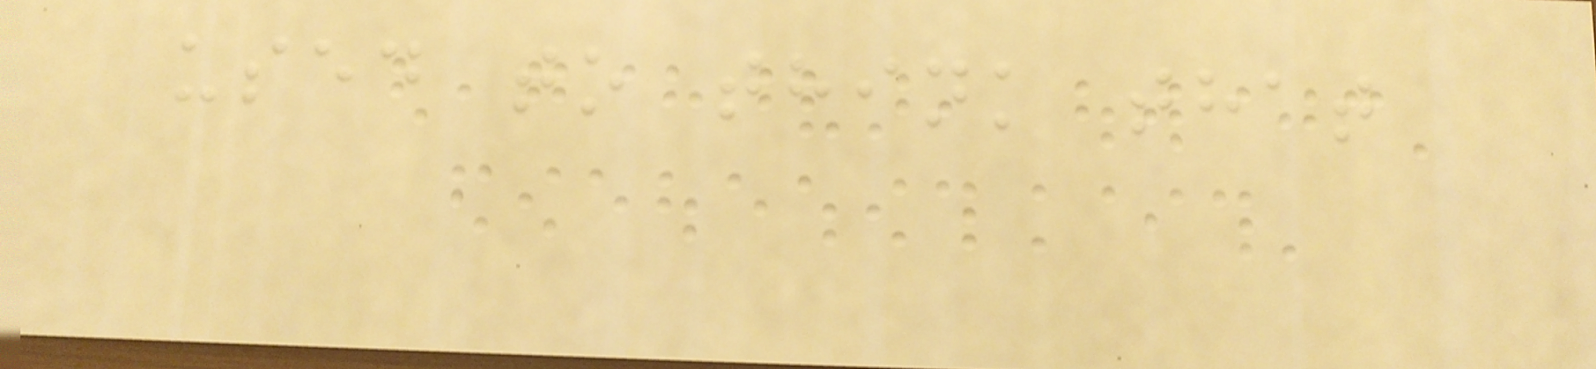used to think that
